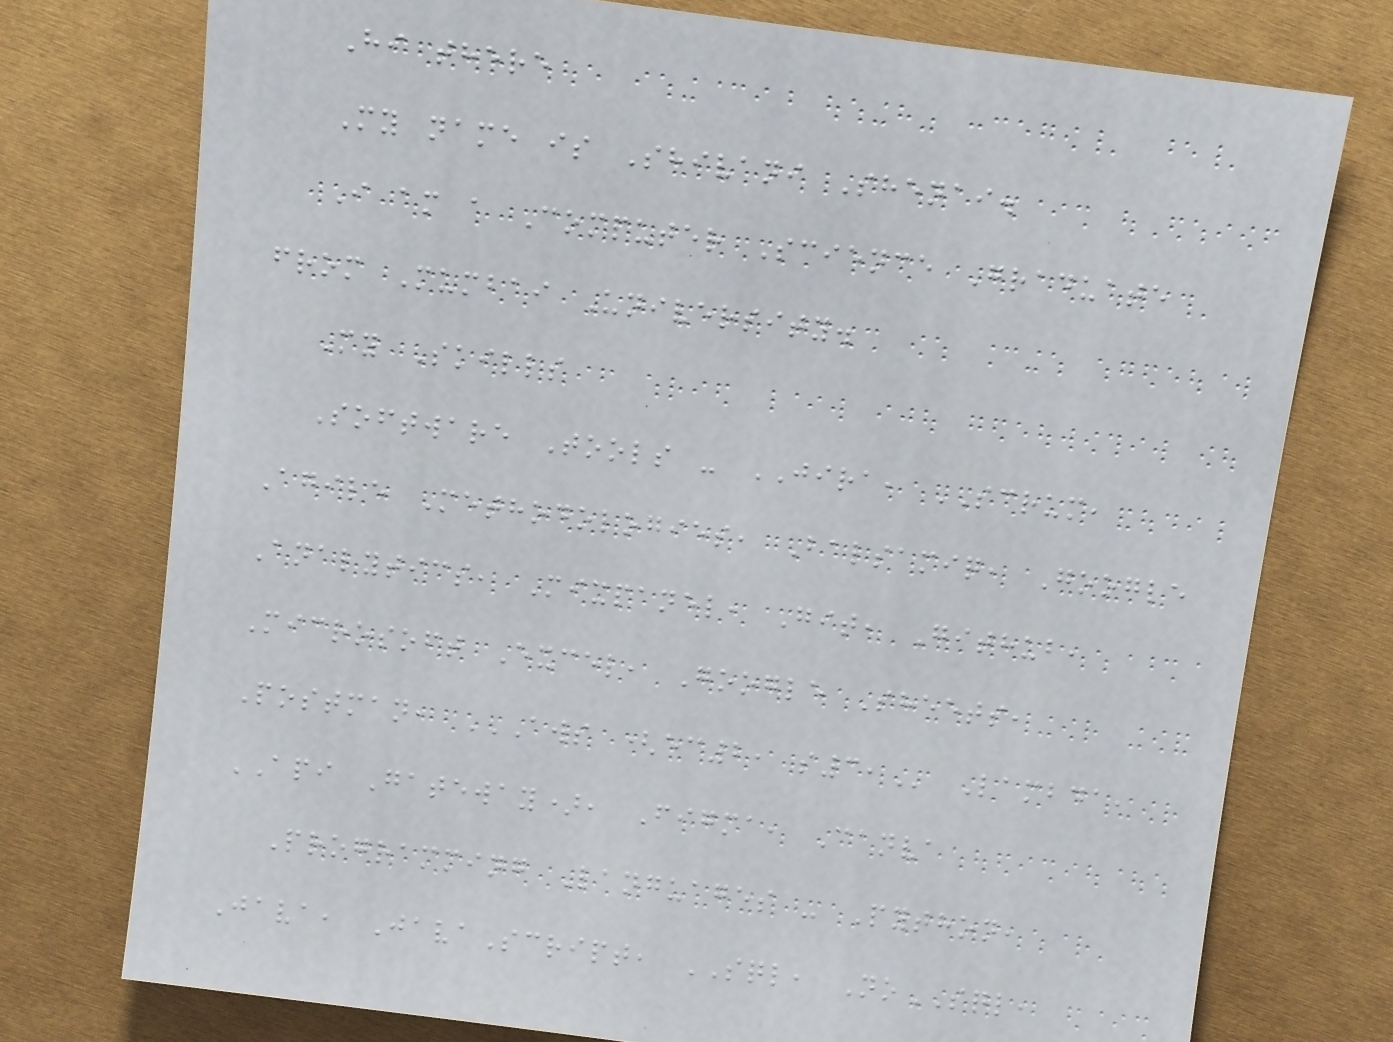Hi there
My name is Shivani Shenai.
I am a Computer Science Graduate
from Mumbai University.
My Skills
Software Tools - JIRA, SCRUM,
Agile Methodologies, Balsamiq, Google
Analytics, Mixpanel, Git, Github,
Microsoft Excel, Google Sheets,
Postman, AWS (EC2, S3, Lambda,
API Gateway), Figma, Canva
Programming Languages - Python,
Java, JavaScript, SQL, NoSQL,
